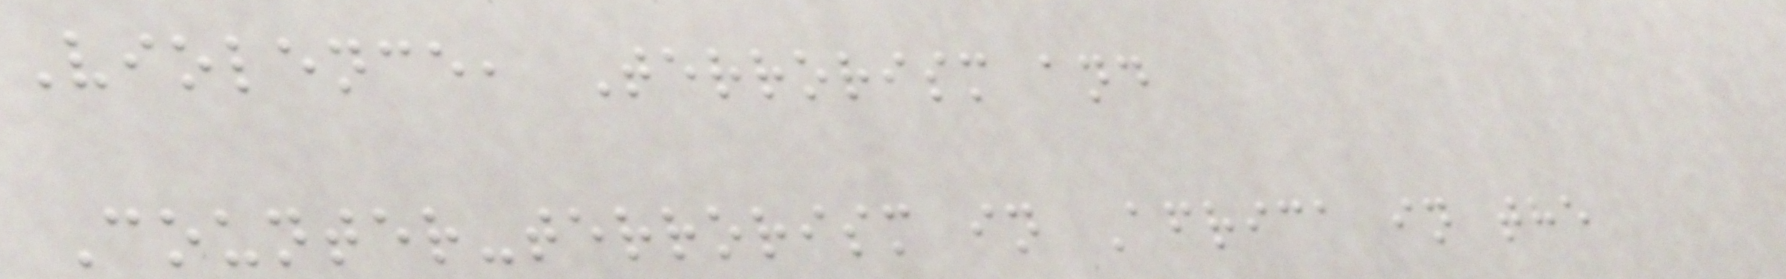Violence, Terrorism and
Counter-terrorism in Africa in the
